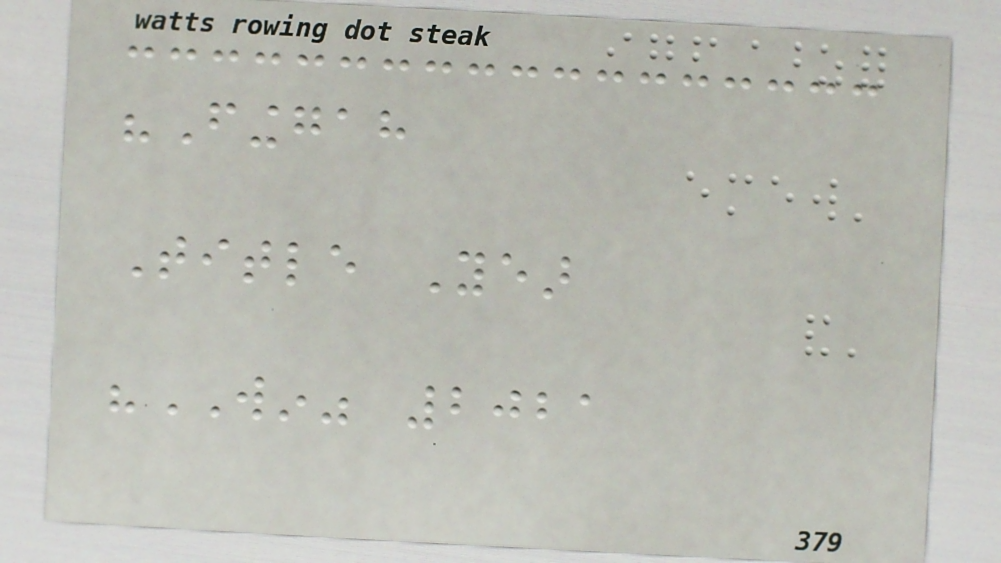"Finggah
Title Year
"WIN" 2021
